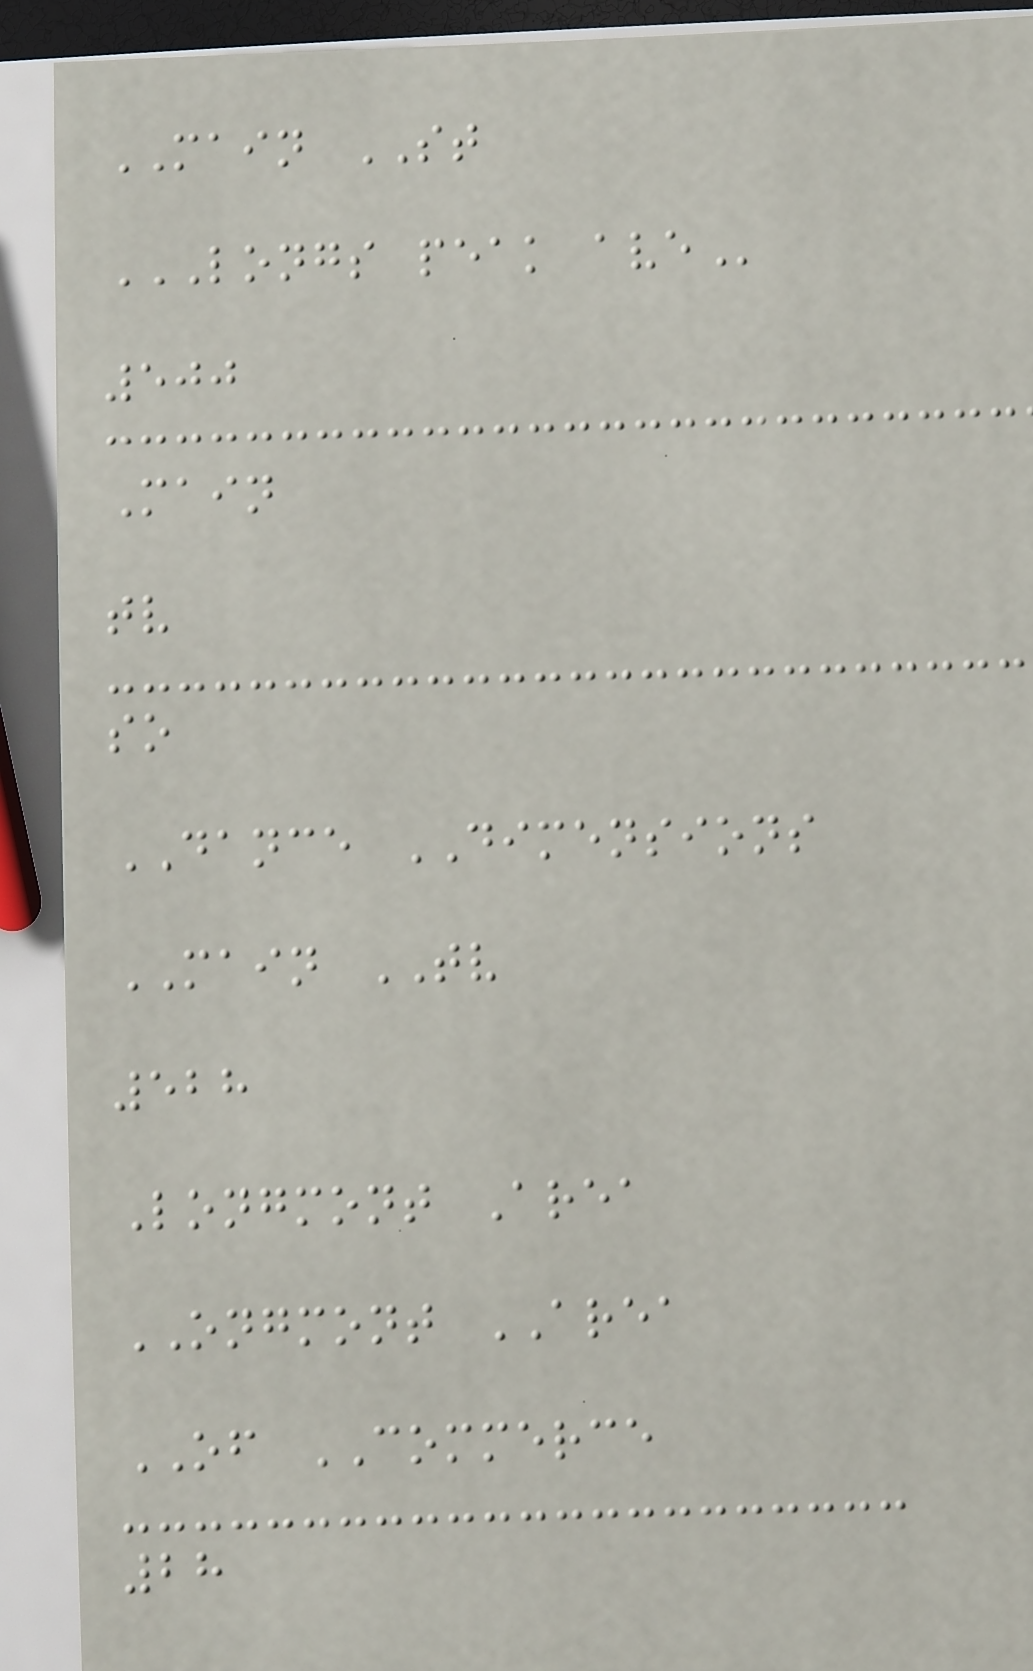MAIN ST
LONGS PEAK AVE
500
Main
tv
so
DANCE DIMENSIONS
MAIN TV
528
Longmont Area
ONGMONT AREA
OF COMMERCE
28
